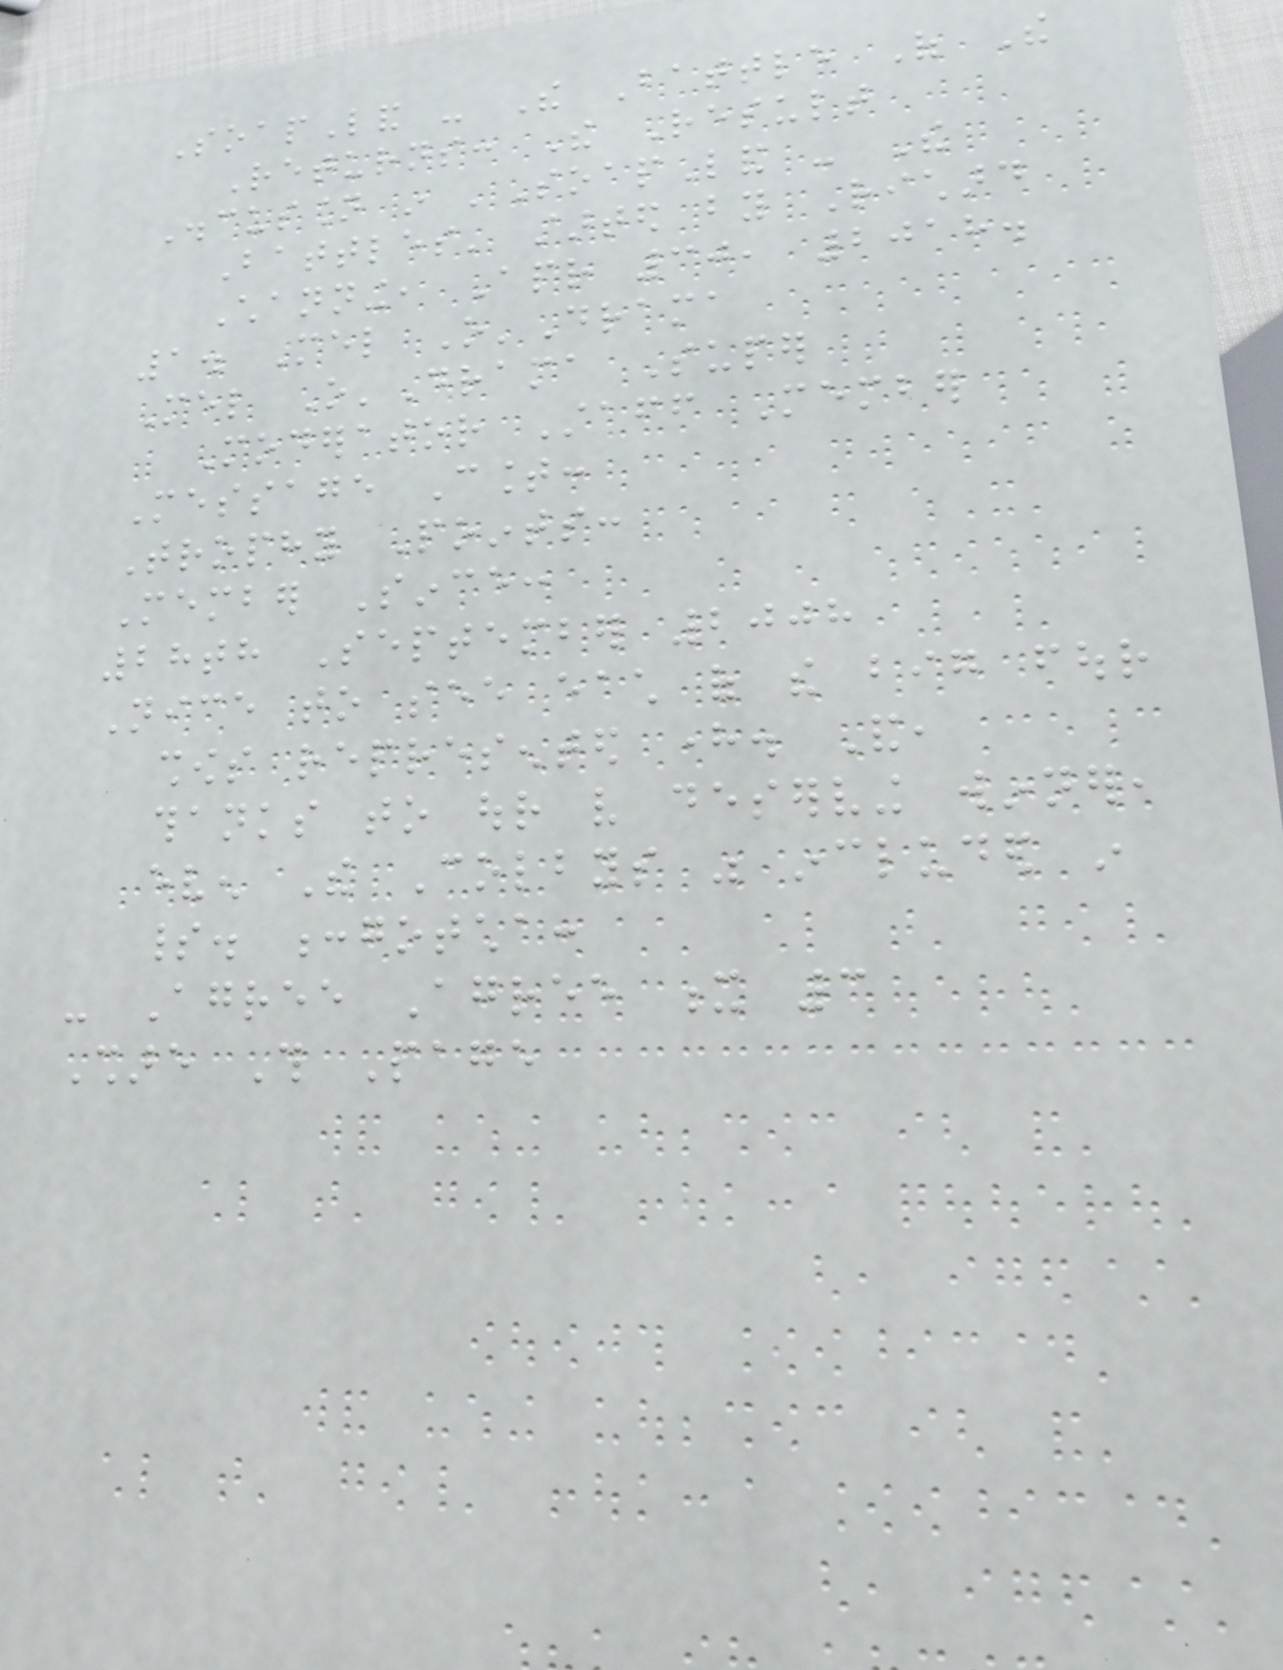SoapLand - The Battle Of The
Returns: The Result
Discussion in 'SoapLand - The
Battles' started by Richard
Channing, Apr 30, 2018.
1. Mel O'Drama
Mel O'Drama Super
Moderator Staff Member
Message Count:
Trophy Points:
Member Since:
28th September 2008
Nice to see each of the big four
shows represented here. And,
thanks to our very deserving winner,
even The Colbys was included in
spirit. :gotcha:
- Agree Agree x 3
Share This Page
